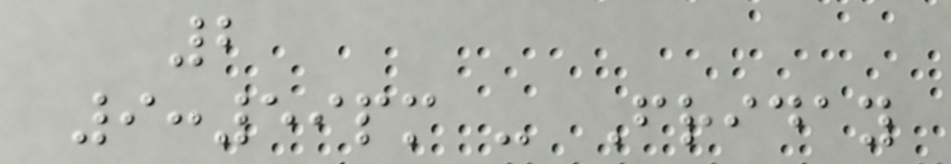2
9:59pm - Friday
